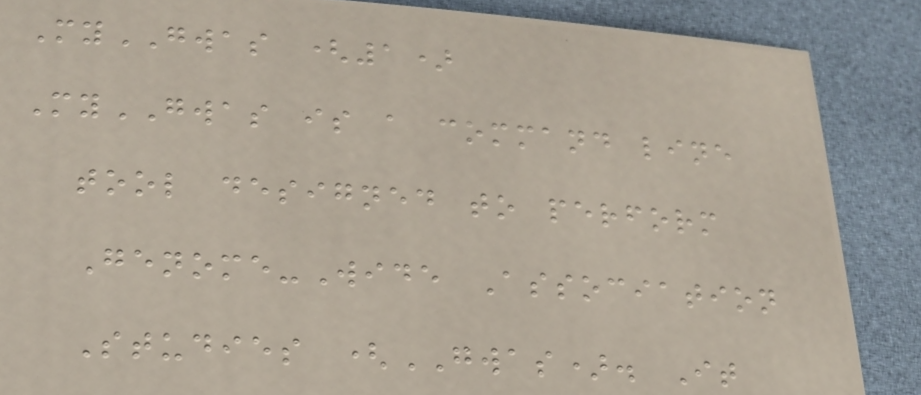MyGWAS (1)
MyGWAS is a command line
tool designed to perform
Genome-Wide Association
Studies (GWAS). It
